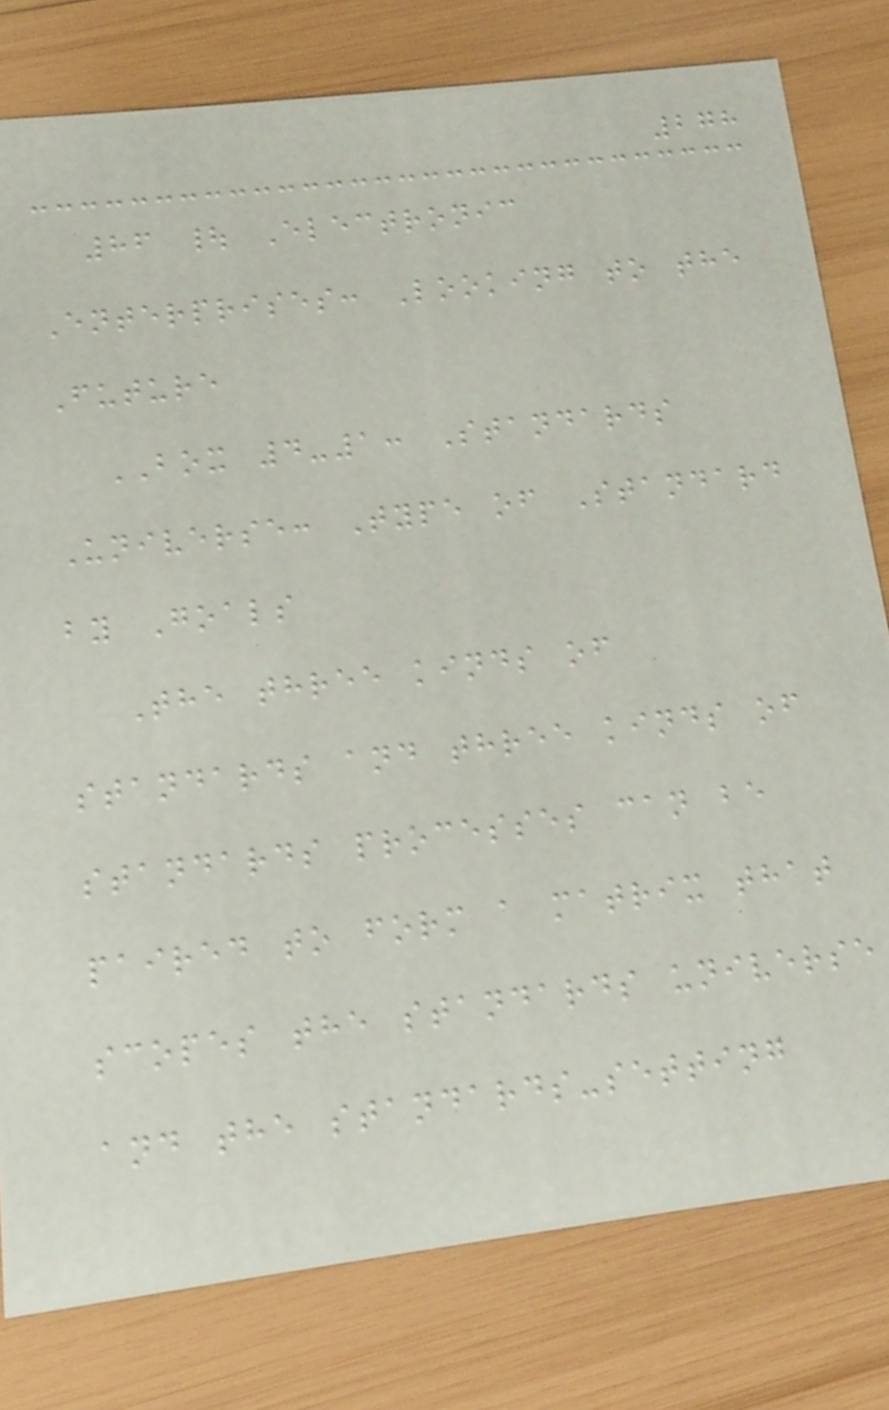278
86 | Electronic
Enterprises: Looking to the
Future
BOX 4-1: Standards
Universe: Type of Standard
by Goals
The three kinds of
standards and three kinds of
standards processes can be
paired to form a matrix that
scopes the standards universe
and the standards-setting
